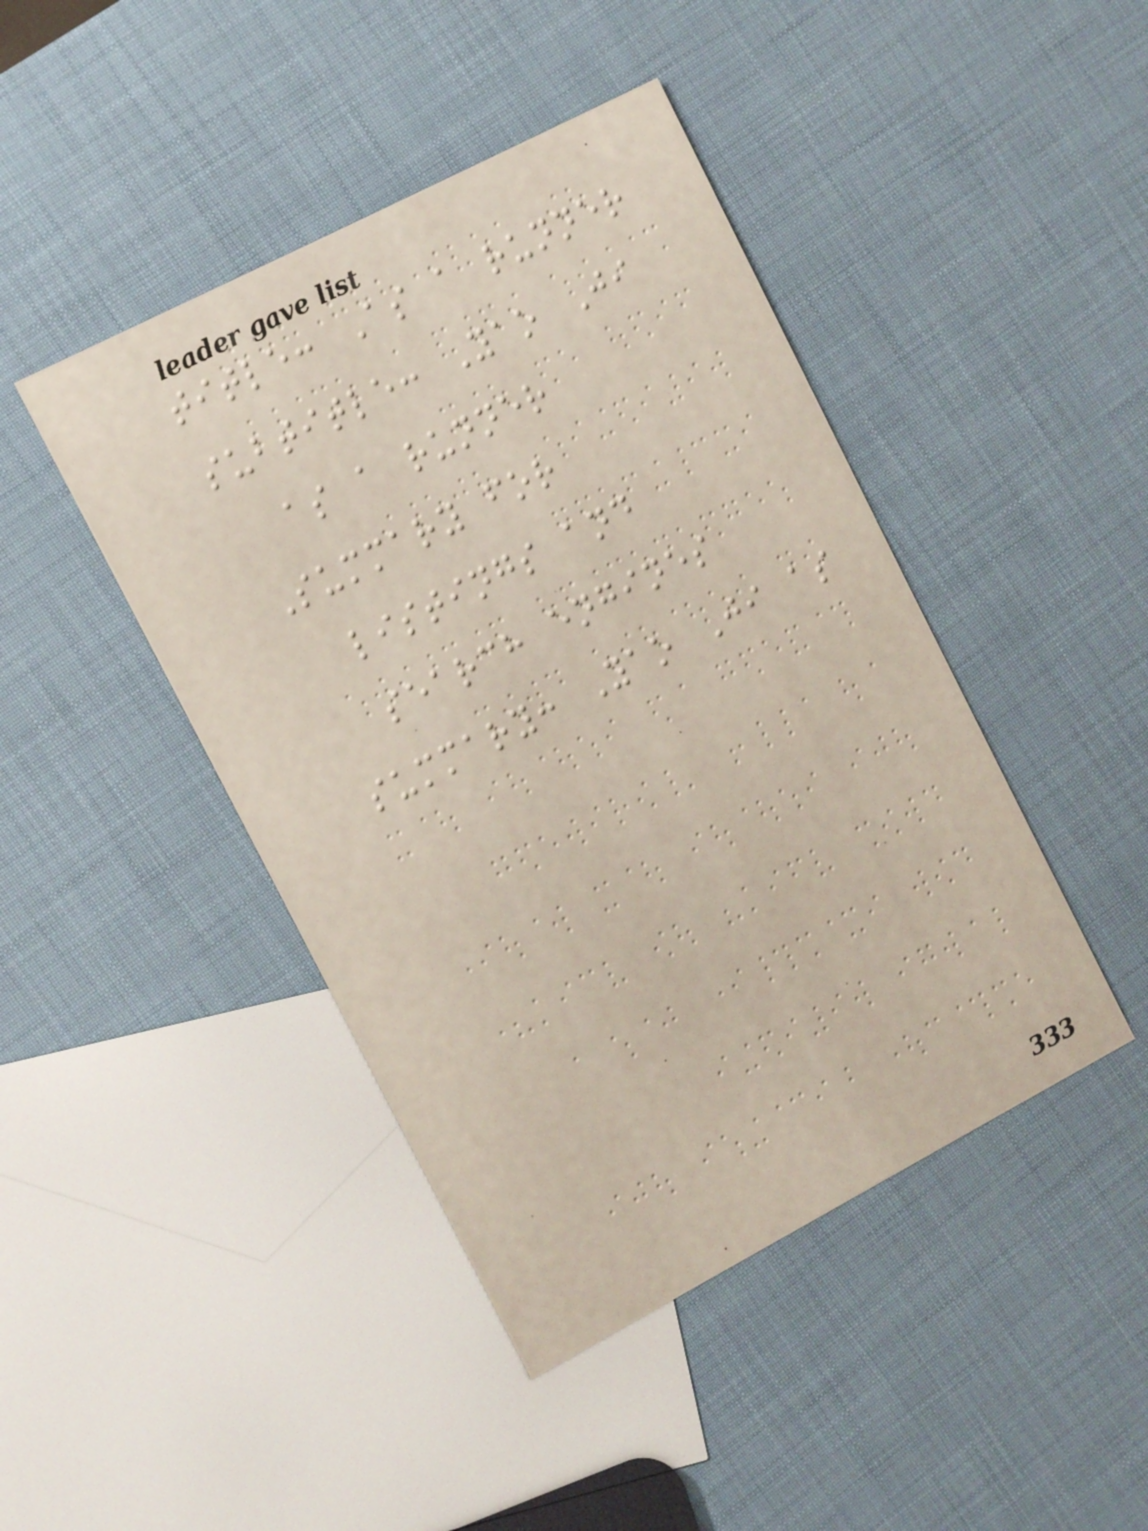title: As a runner
subtitle: Yao Ji
as a runner
Summary for
listings and
search engines
summary: Yao Ji as
